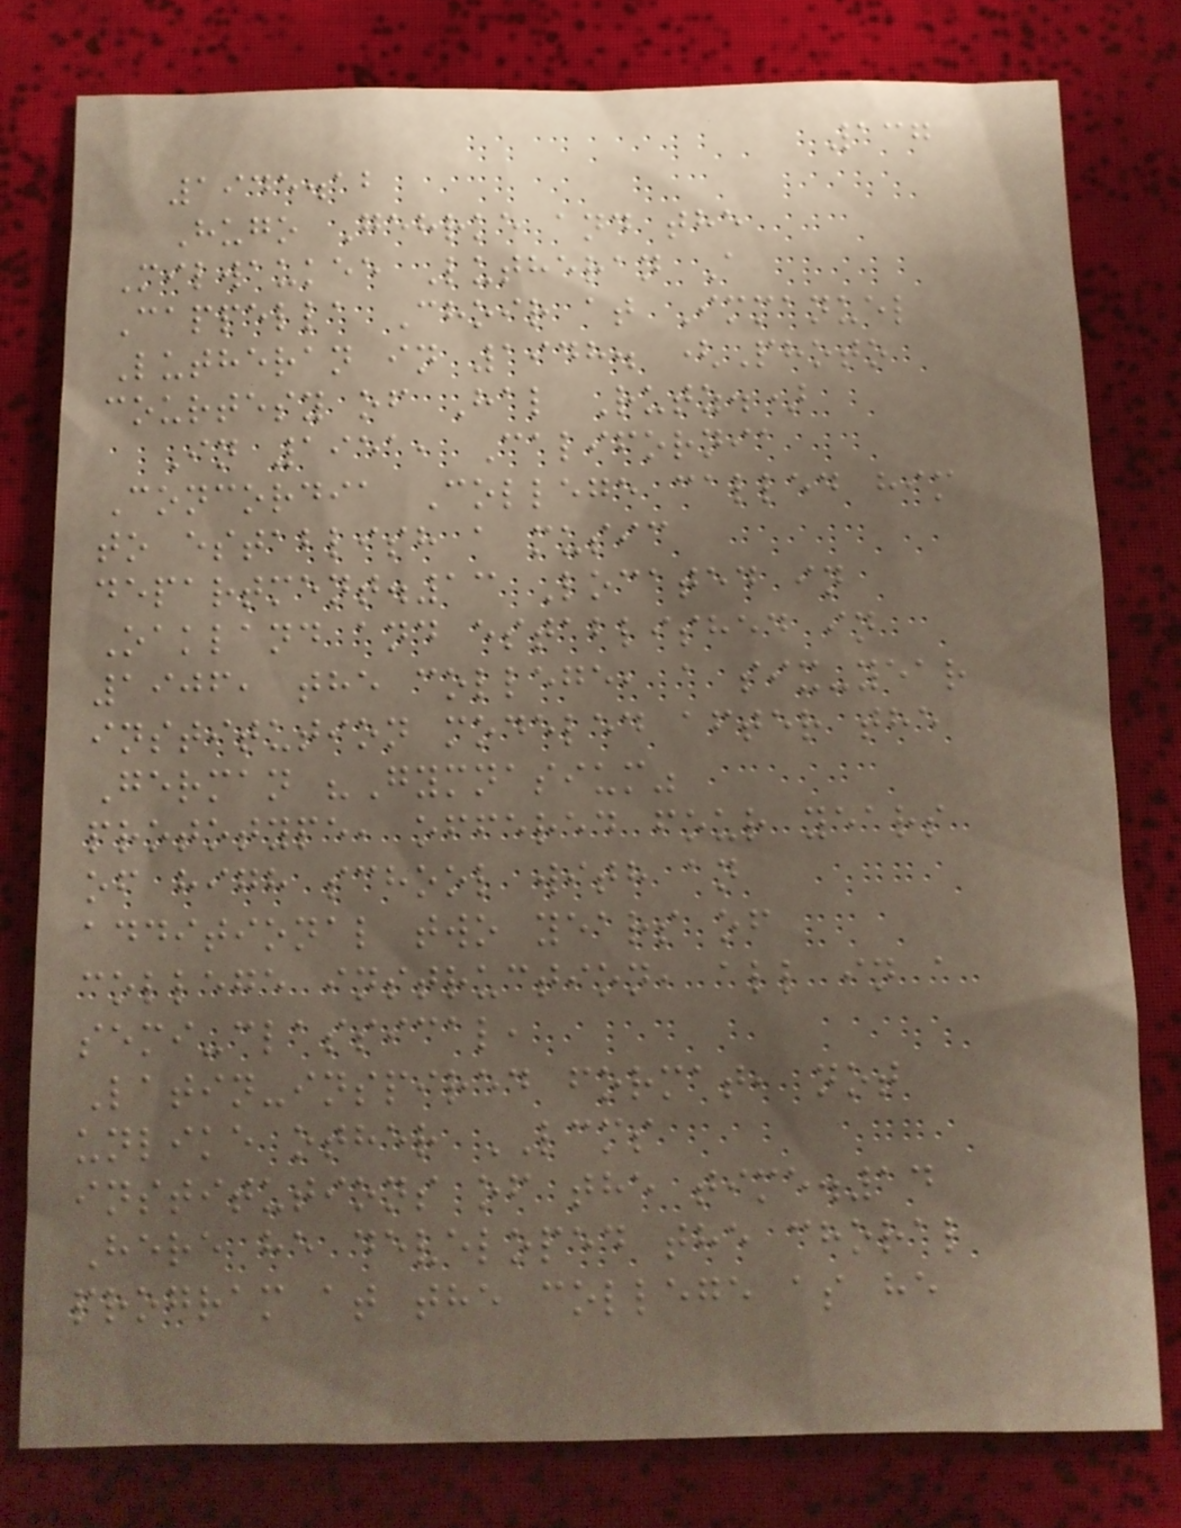137
1945.12
Hugo Gehrke and the
Milwaukee Lutheran A
Cappella Choir at Immanuel
Lutheran in 1948. (Photo
courtesy of Hal Rutz.)
In 1951, California
Concordia College called him
to establish a music
department.13 Located in
Oakland and established in
1906, the college, a six-year
institution modeled after the
German "Gymnasium"
prototype, offered four years
of high school with an
additional two years of
college instruction, all in a
semi-classical,
Latin-inspired format, not
unlike other LCMS
institutions of the time.14
Here he developed the choral
program at the college as he
